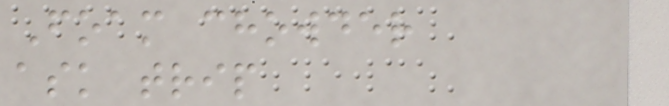Foam chowder
ask trip
